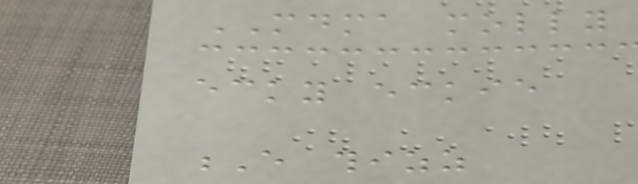MDMA molly
ecky eckie
E thizz
